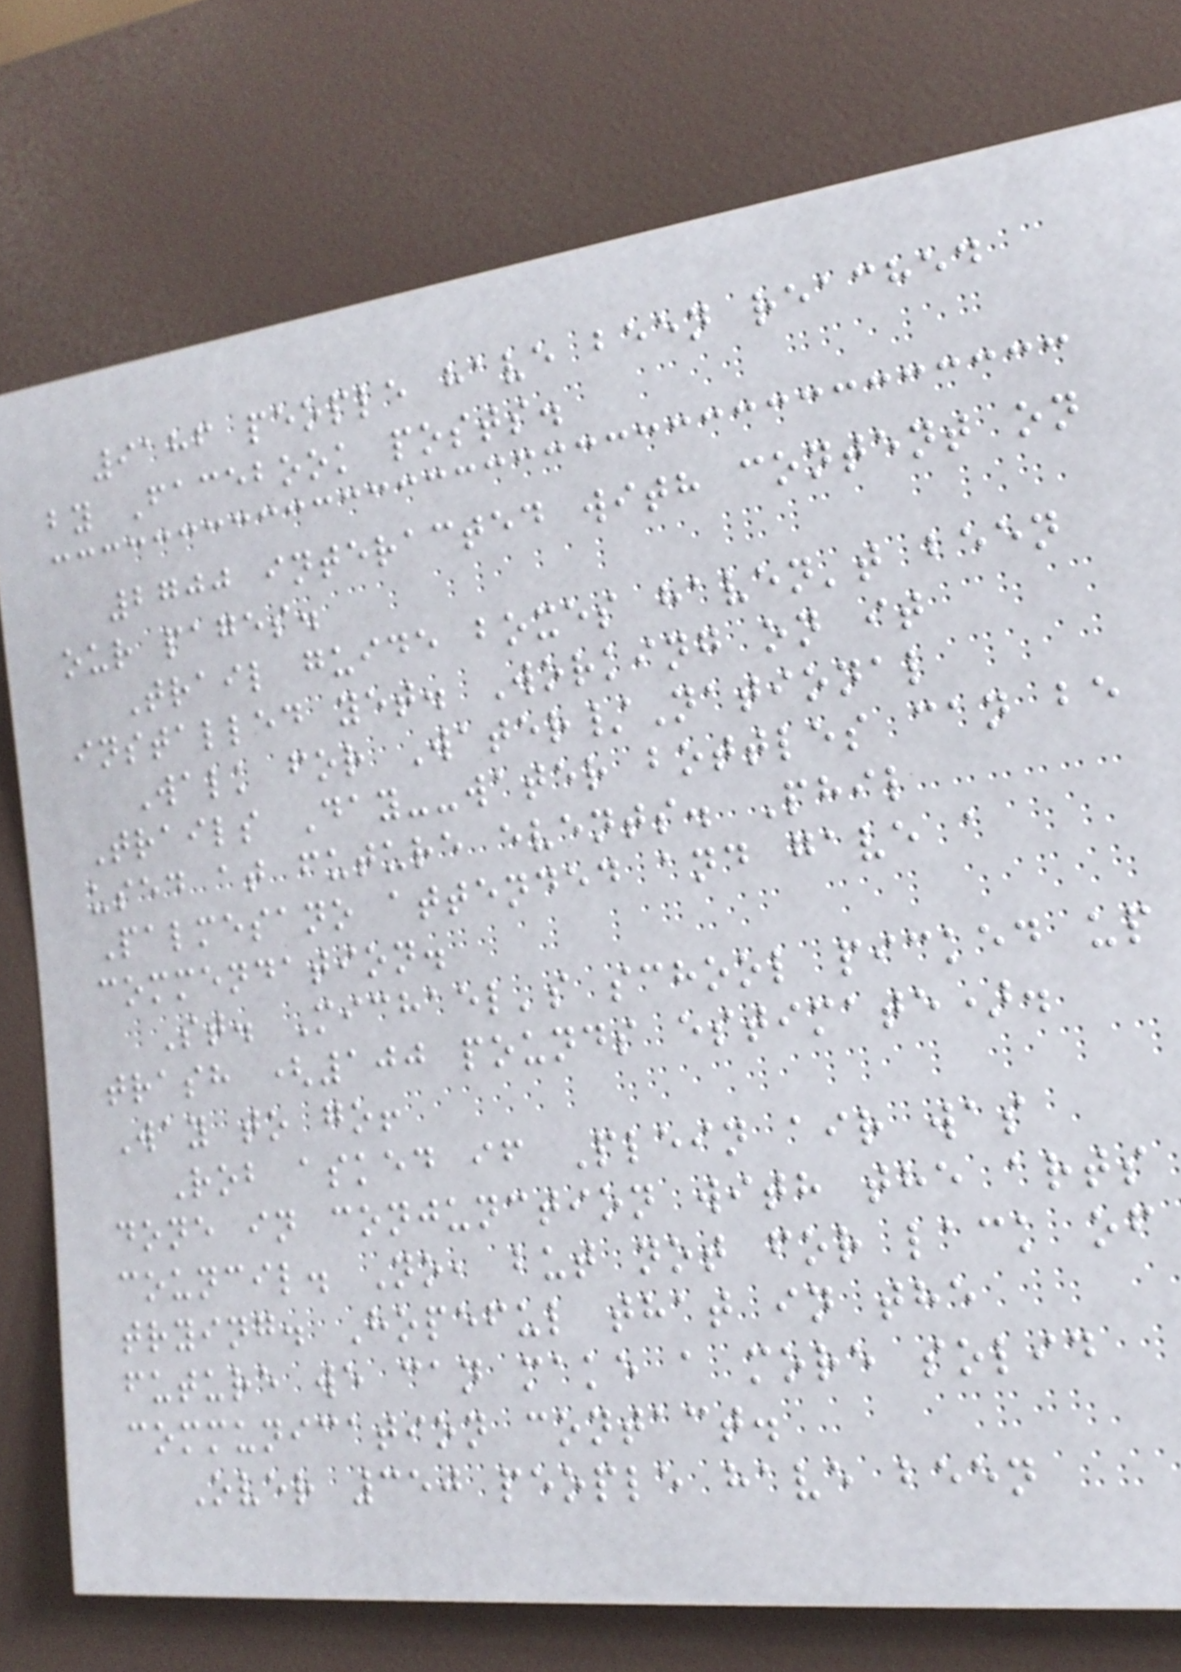9186 people have been reached
by Facebook posts.
2700 interacted with content on
our pages.
Trail guide boxes haven't been
installed yet. Working on it
Walk for Water/National
Trails Day--water bottles can be
used at future events. Phil
Palmesano attended and gave a
commendation.
St. Michael's school picked up
trash (100 pounds estimate).
Way to go!
Rob asked if Plein air was
done in conjunction with the arts
council. No, but not for lack of
trying. Hopeful that in the
future we can make a more solid
communication contact.
Over 350 people have been
